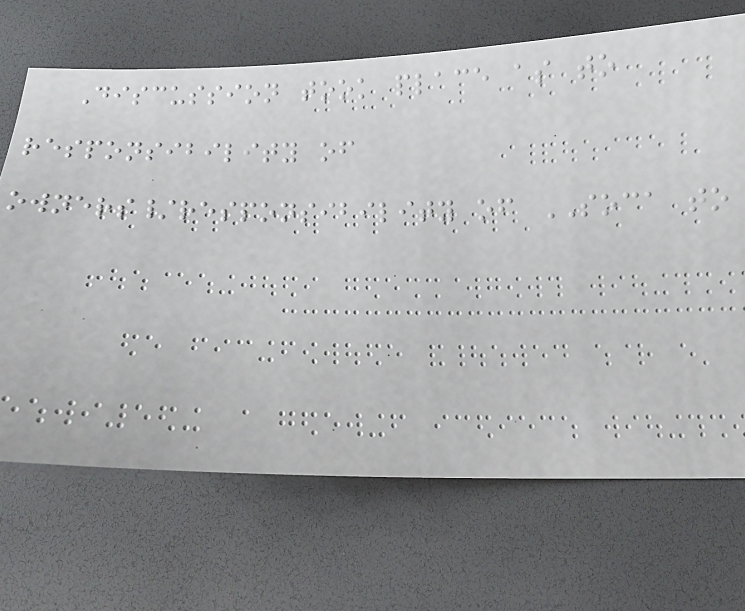Discussion took place as to
responsibility of
owners/responsibility of SOCA to
